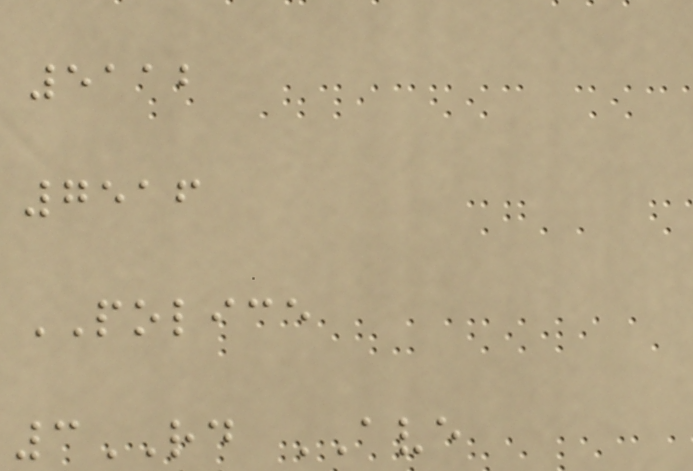5112
7516
POLICE
3RD AVE
